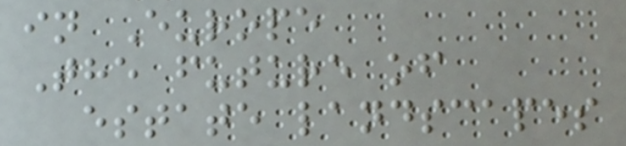in Europe
The future of
estate landscapes
